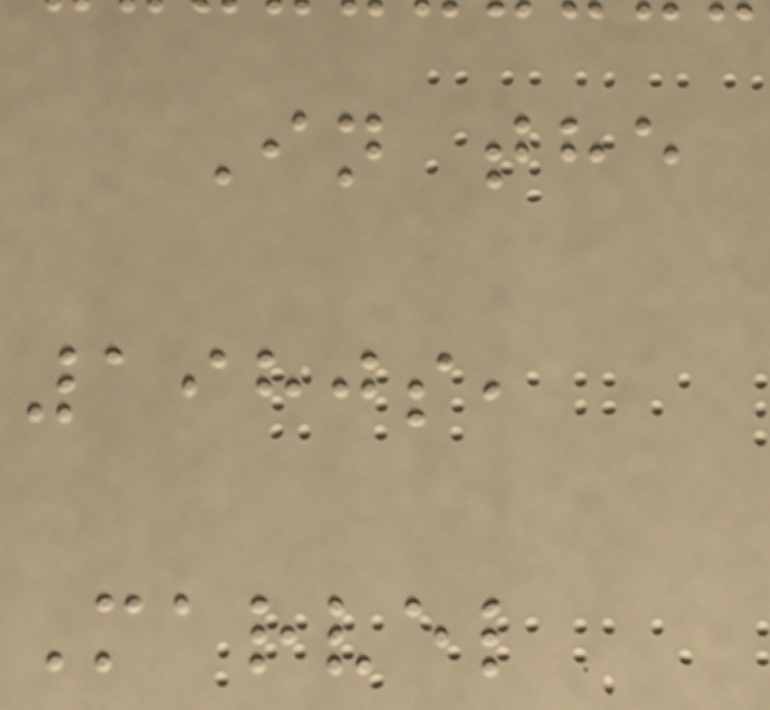In the
1980s,
Marvel
